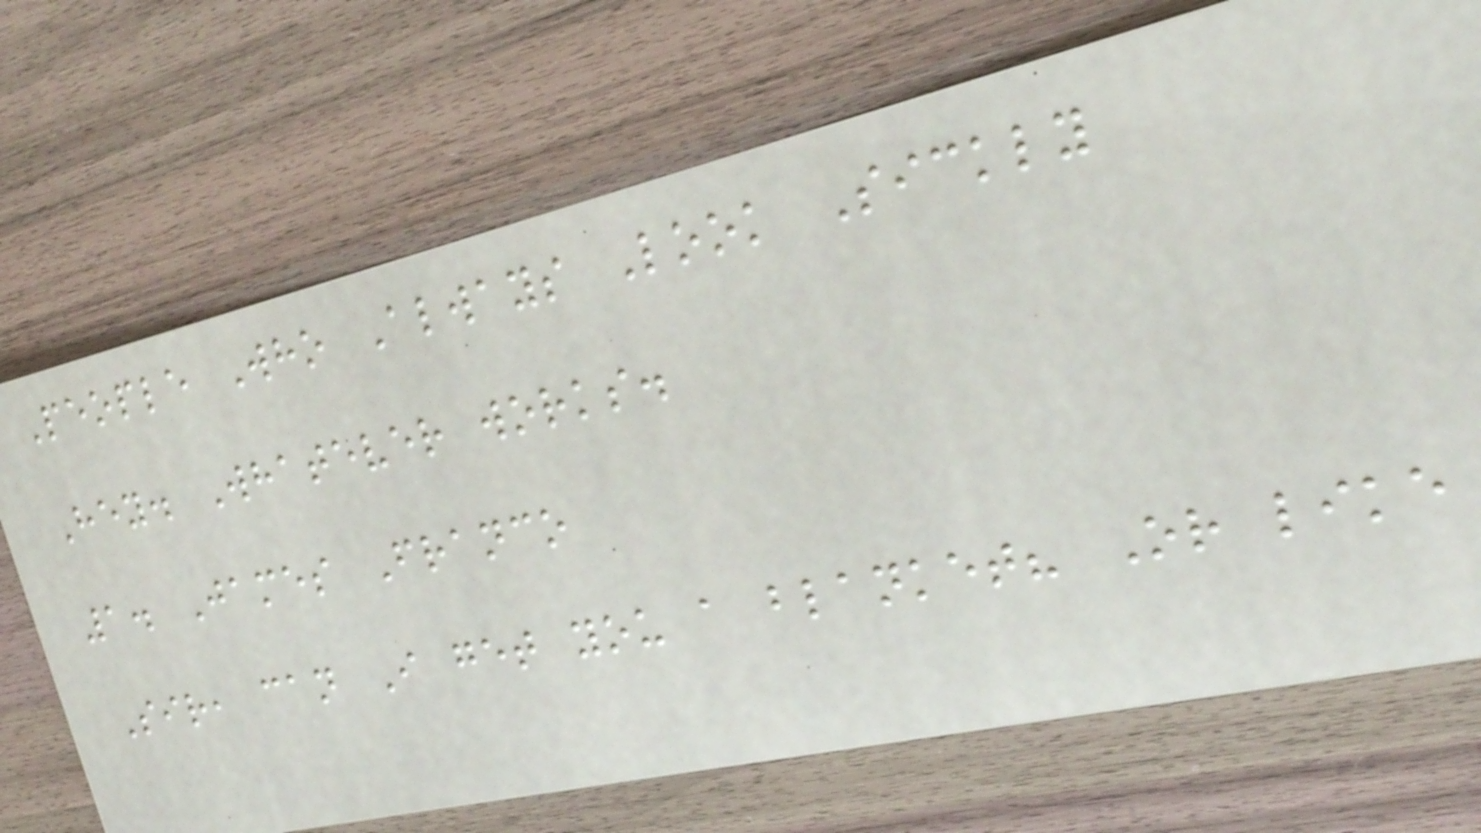People Who Always Look Sickly
Hey. Whatever works.
1. James Franco
Sir, can I get you a blanket? Or like
